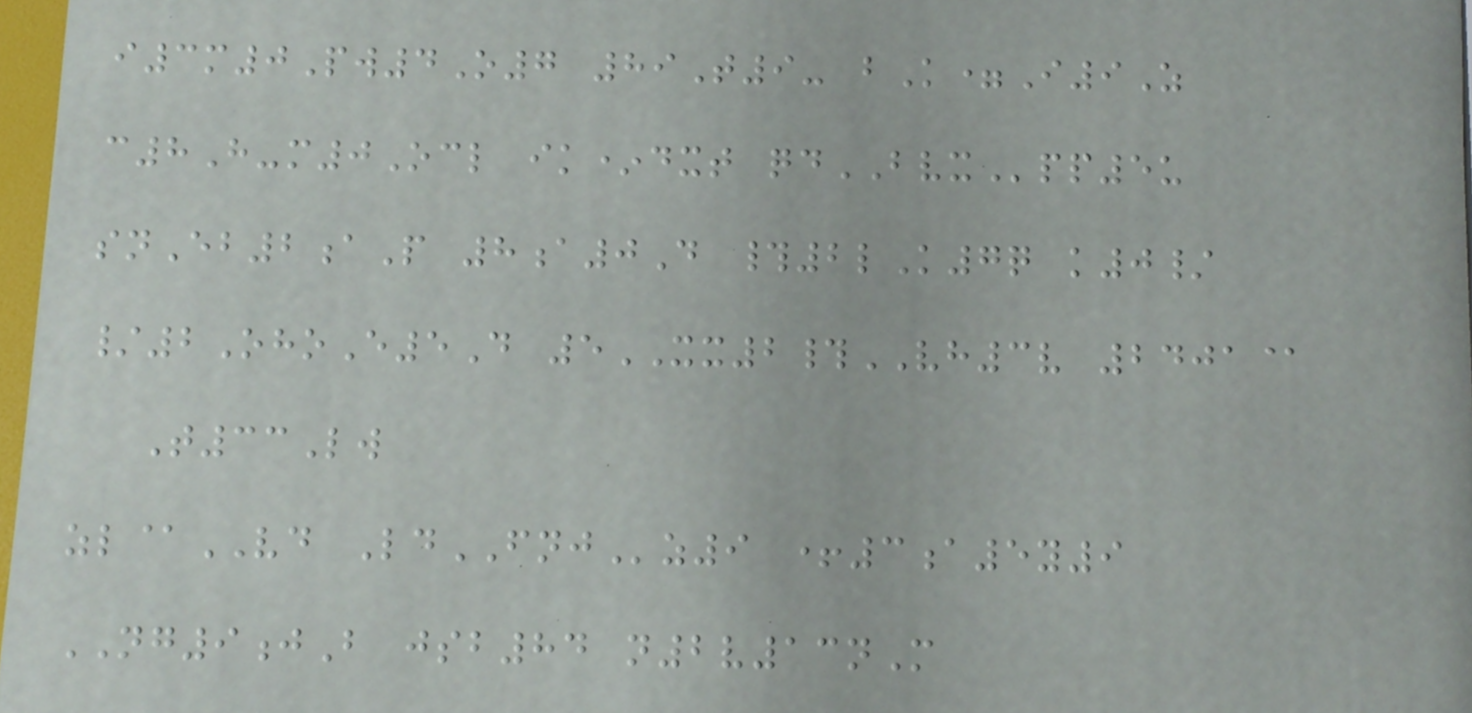i3m0Pw4O7 89T9- bK=I9Z
c8H-m0Ocl ik*dxt qdBVXpp5u
snEb2aP 8a0D #2lK7q k0/
/2OhoE5D 5XX2#VH3v 2401@
T33Lw
zl@VD LdFNJz9 +3a5y9
NG9jB jsb84 n2v13nM
